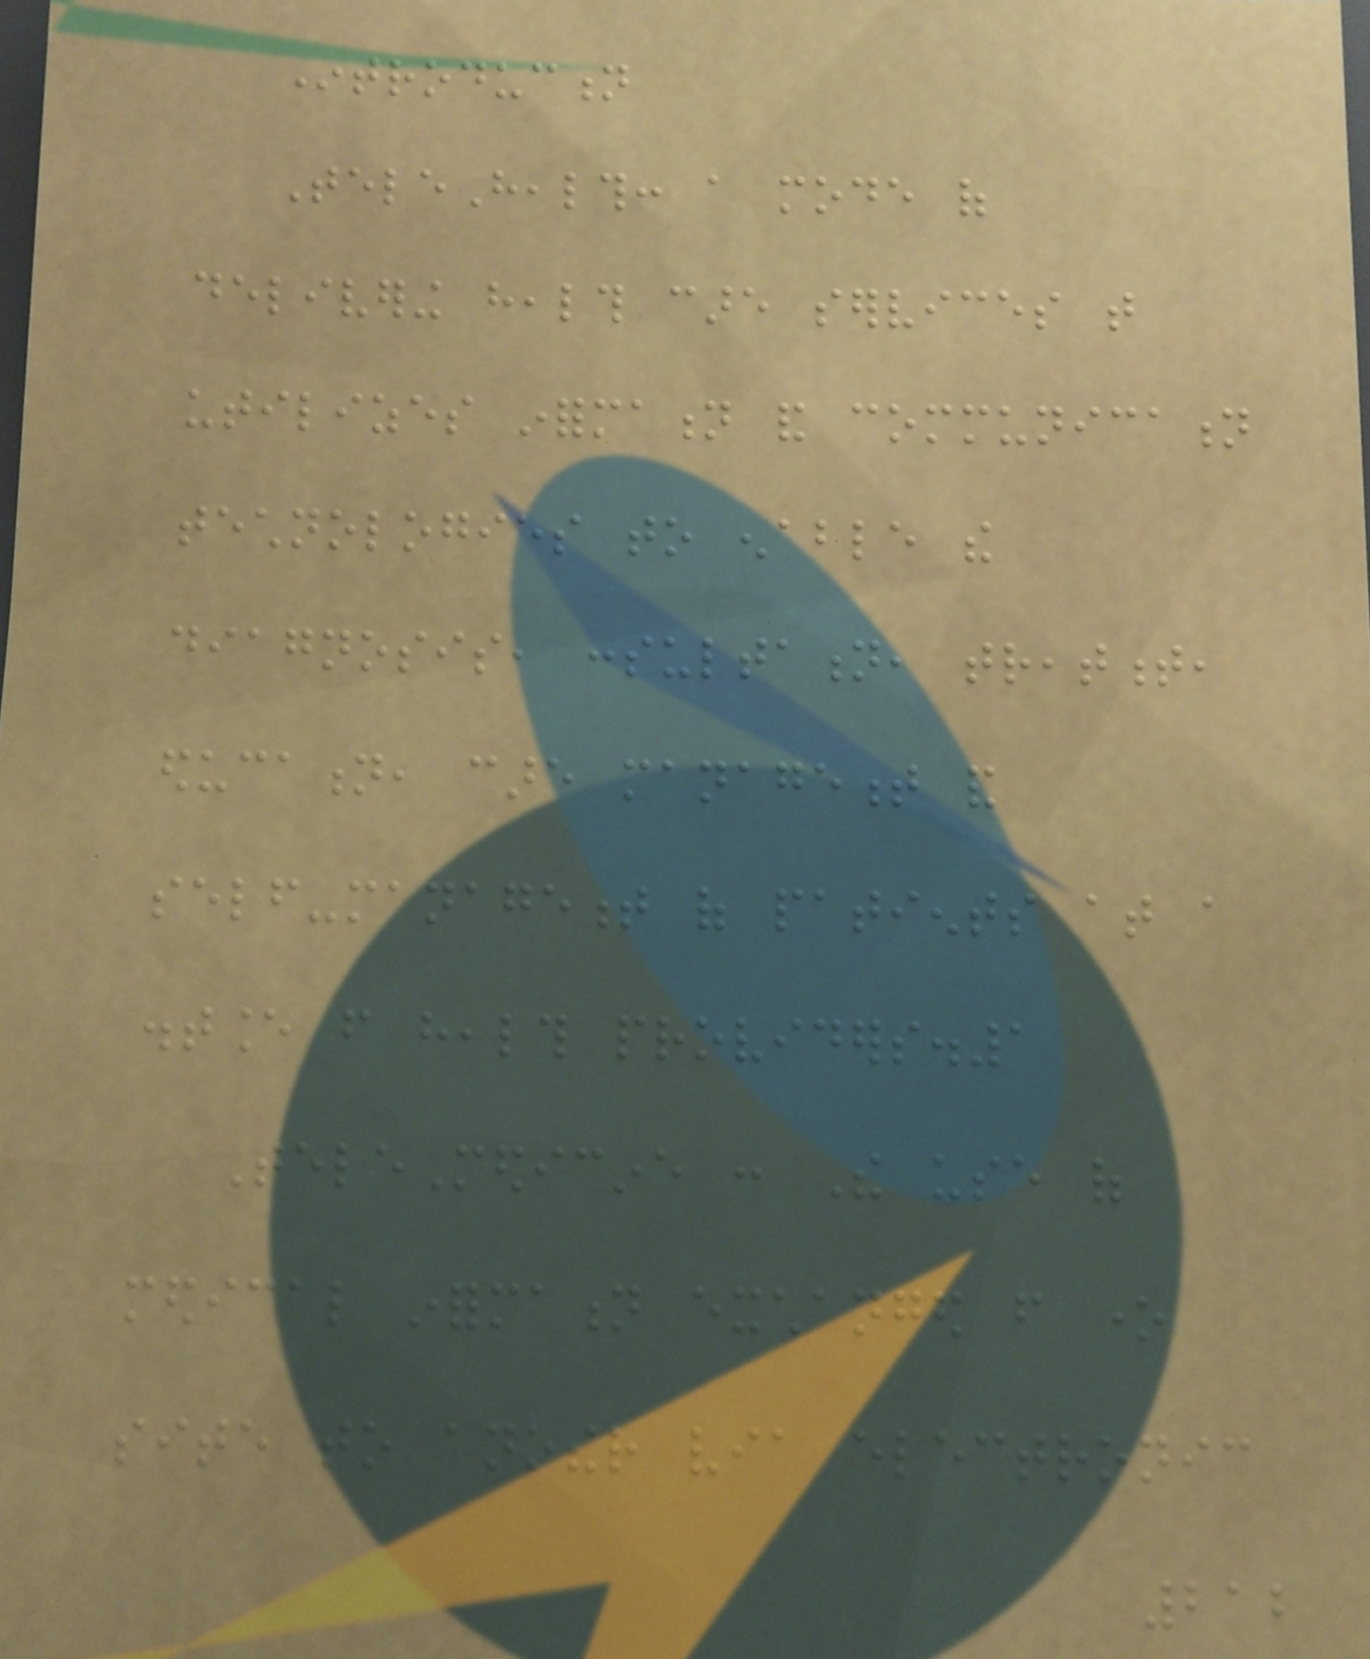Introduction
TeleHealth: a mode of
delivering health care services that
utilizes information and communication
technologies to enable the
diagnosis, consultation, treatment,
education, care management and
self-management of patients at a
distance from health providers.1
TeleMedicine : The use of
medical information exchanged from one
site to another via electronic
212
